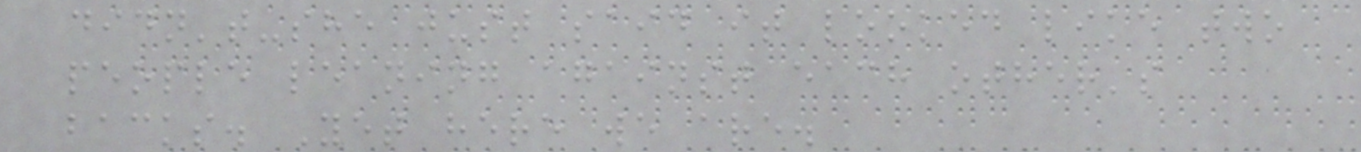didn't-she just said it looked like two
people leaning against each other's
backs. Yet here we are.
